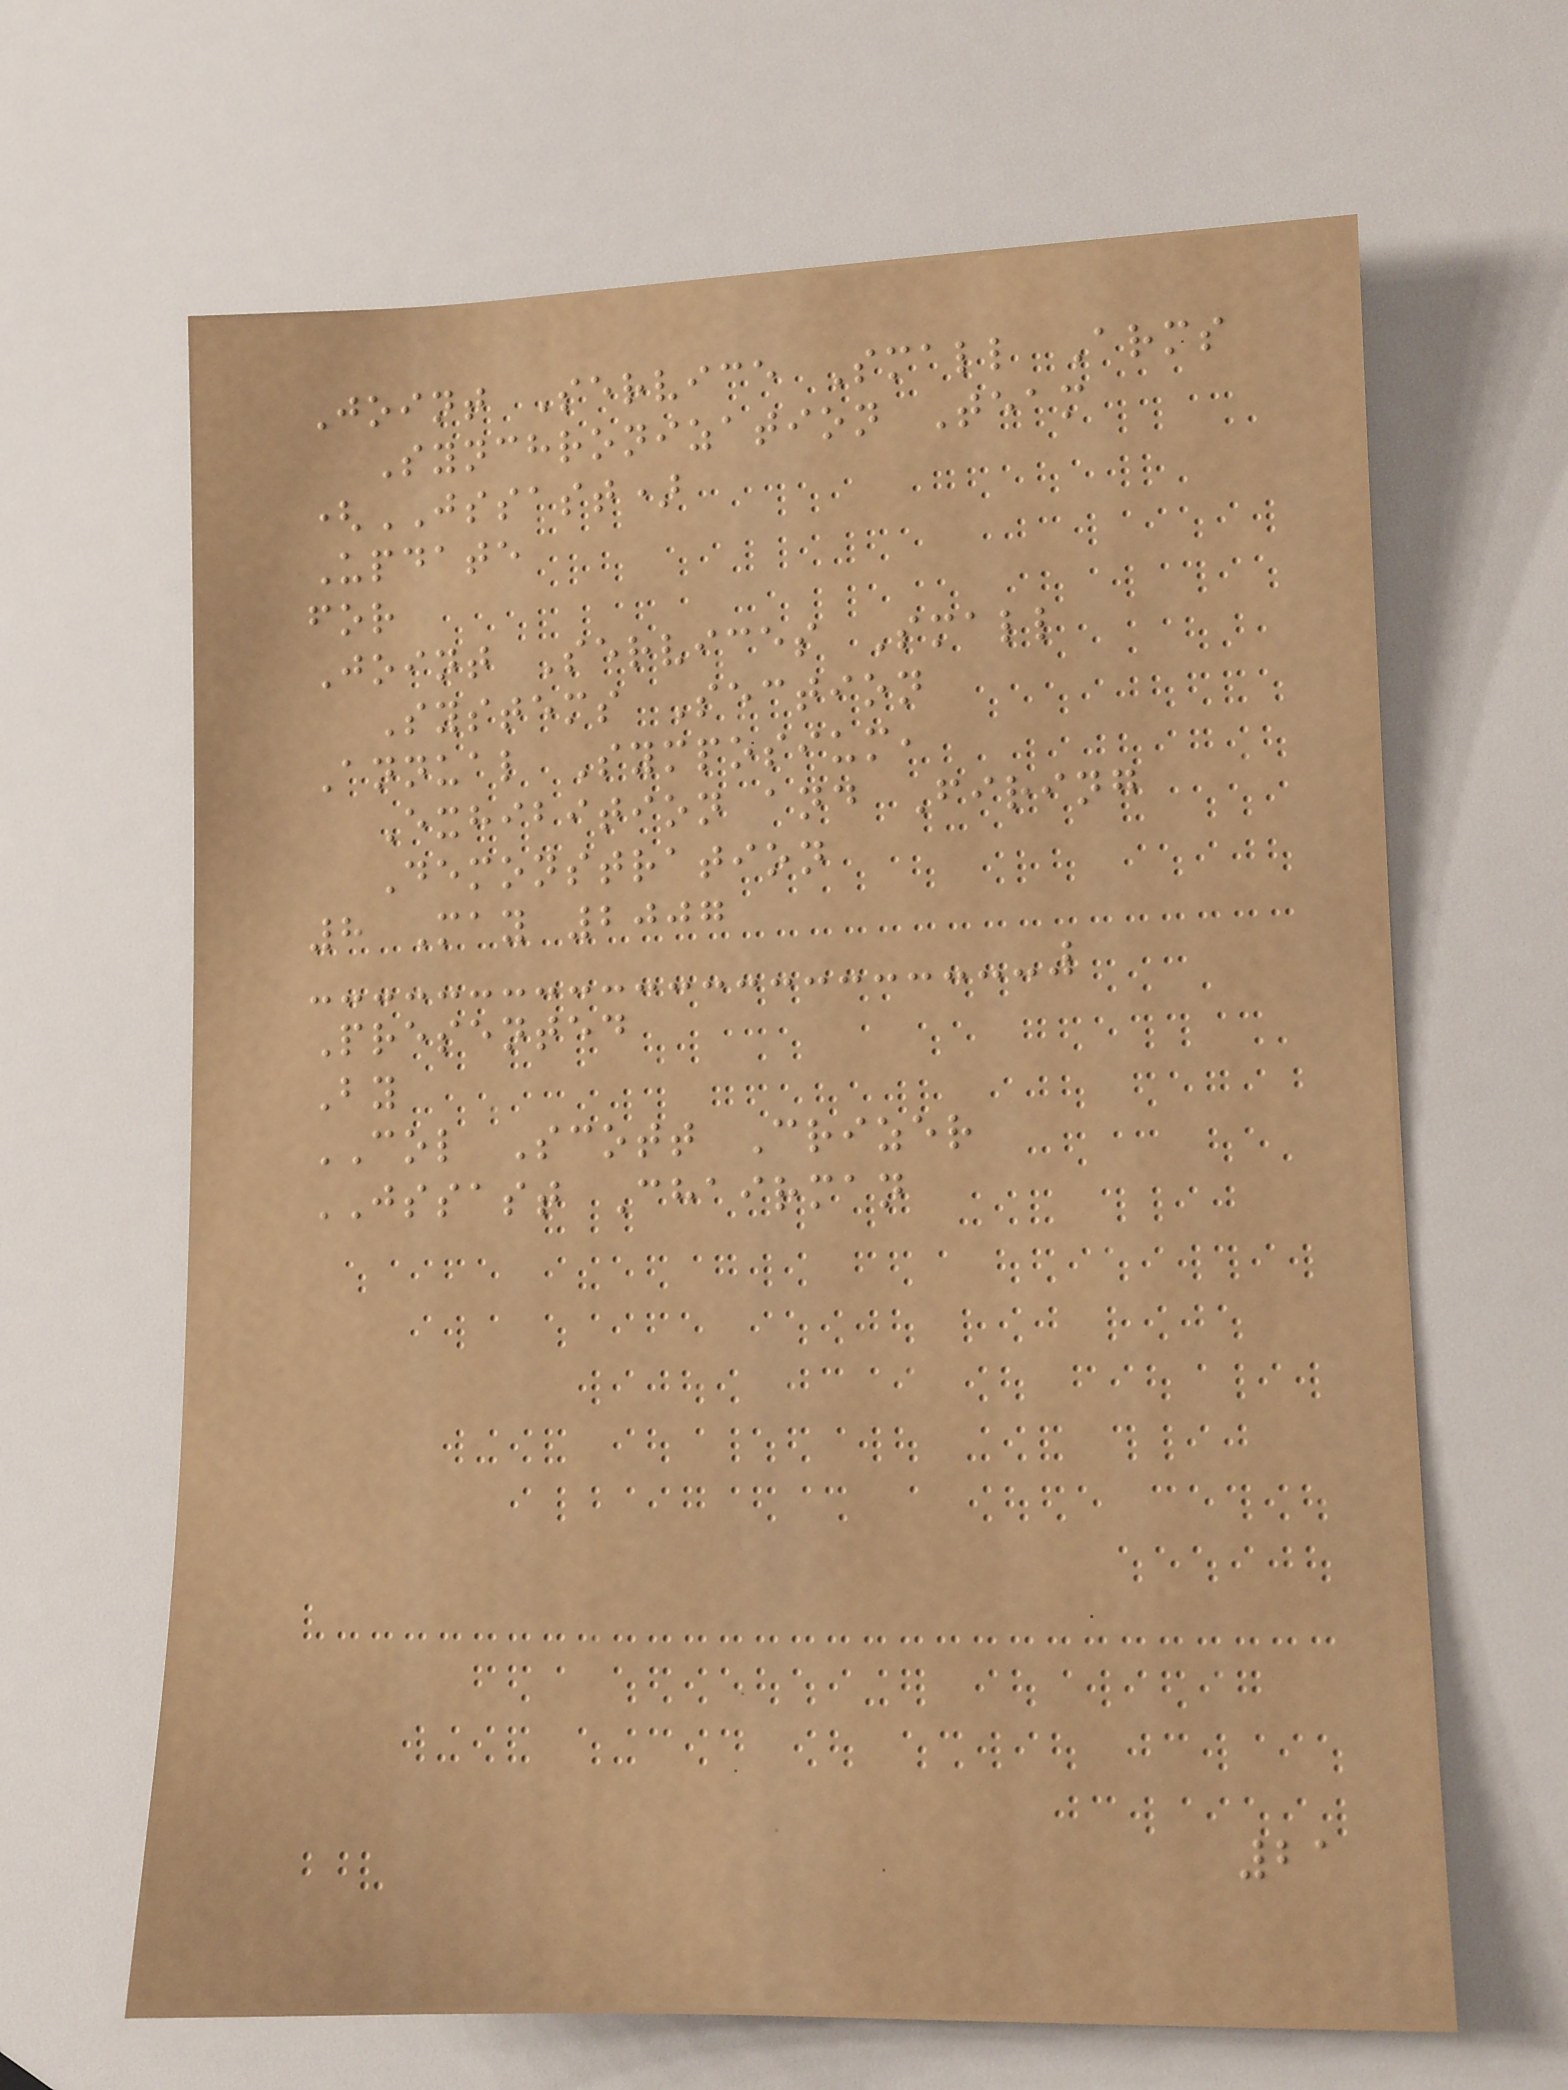Joint Service Small Arms
Synchronization Team
(JSSAST)
Update
for
Joint Services Small
Systems Section
Annual Symposium,
Exhibition and Firing
Demonstration
8 May 2007
Presented
By
COL Scott Crizer
JSSAST Chairman
21
